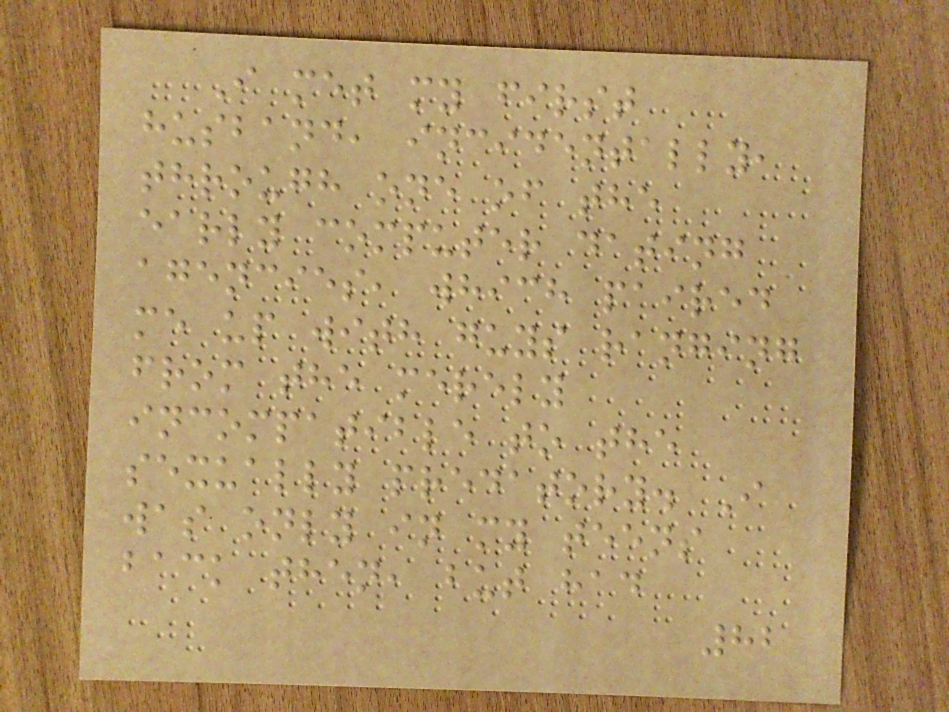I met my first
husband, incidentally,
through one of the
early computer dating
agencies, which paired
me up with guys ranging
from the merely
incompatible to the
sexually predatory. I
was only in my teens
back then, but had
82
